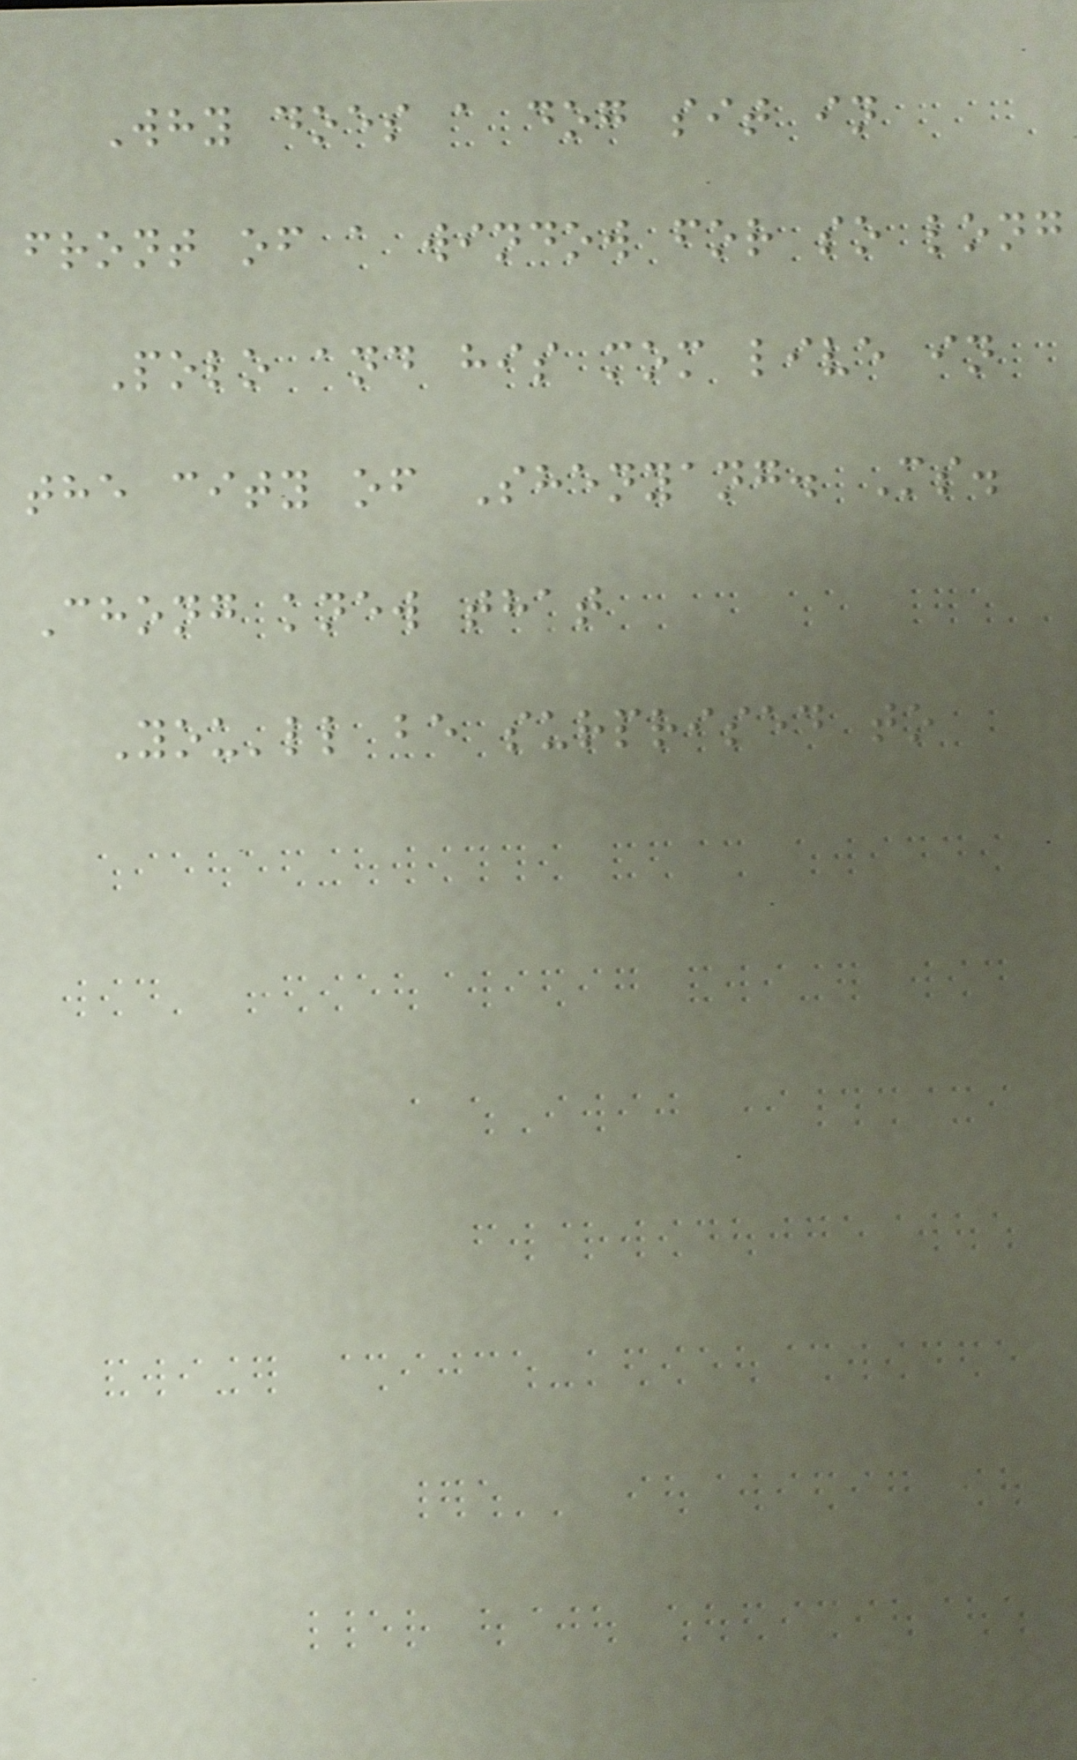Why does a dog sit in
front of a window for so long
Polo and his mom live in
the city of Shenyang. Ms.
Chong knew that
You'll be surprised to
